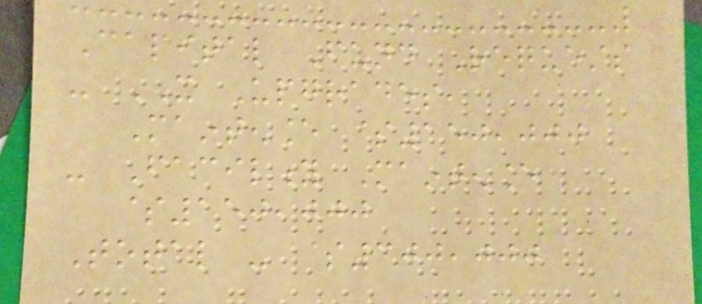Capital Fund Requests
- IT Upgrades,
Maintenance $150,000
- Facility Maintenance
$150,000
Total - $300,000
